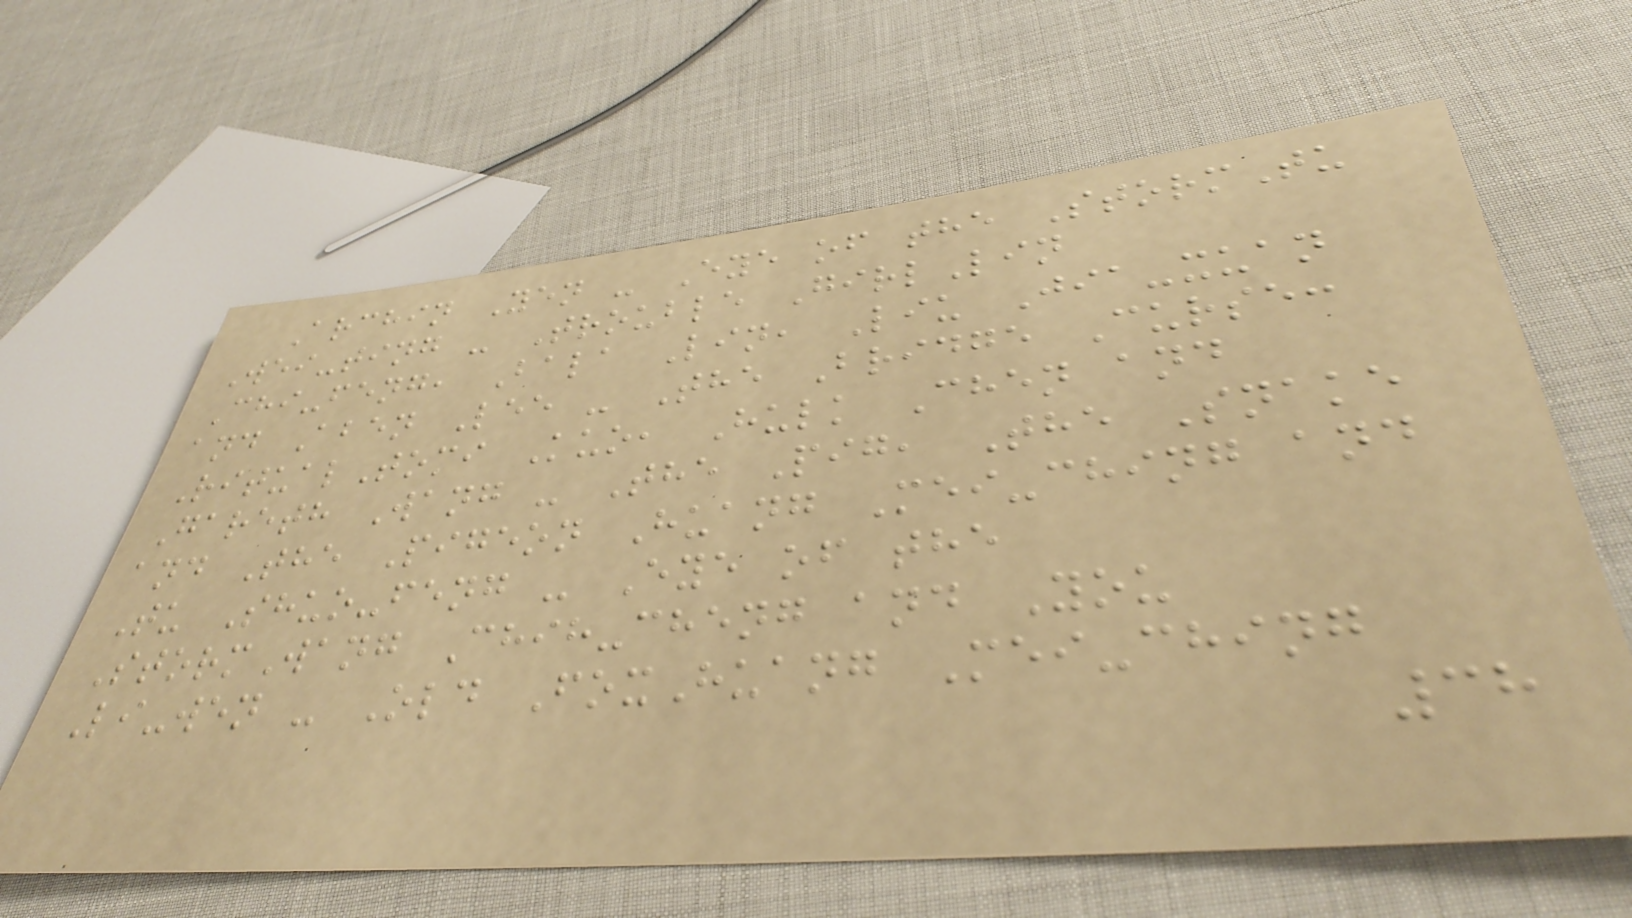Archin Yen - Eye of the StormTu
Wei-ting - Trouble GirlLin
Chi-feng, Bala Lin, Liu Jia-xuan
and Aben Lee - The Bridge Curse:
RitualTomi Kuo, Hulk Chen and
Gareth Wang - The Pig, The Snake
and The Pigeon Huang Mei-ching and
Tu Shuo-feng - Eye of the
StormWang Chih-cheng and You
Li-wen - Old FoxHuang Mei-ching
38
